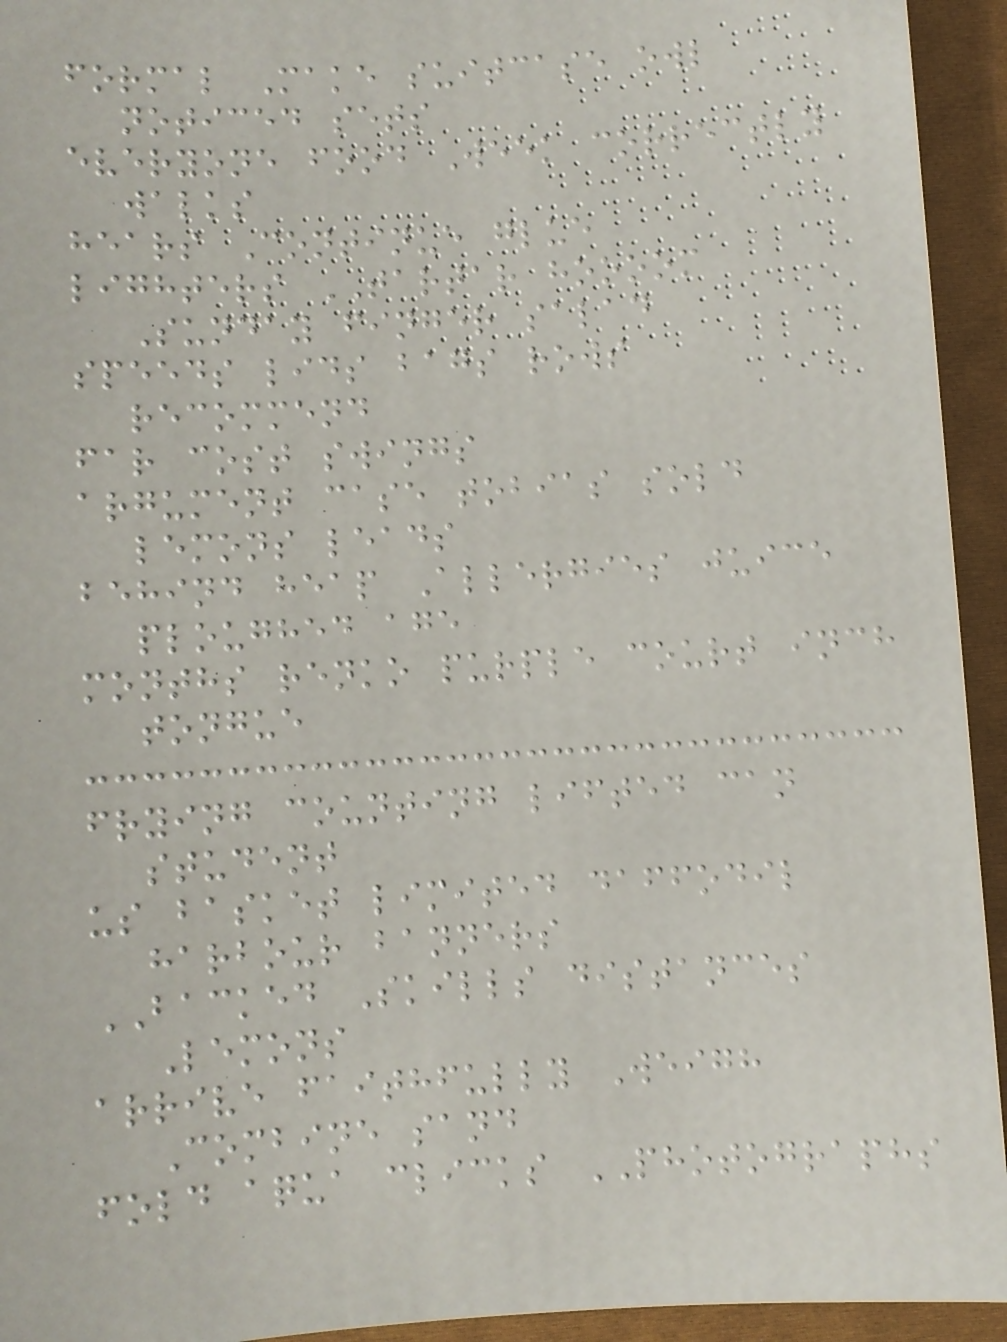formal Make suitcase owl
noticed sets
everyone food Week correctly
walks
hears Continue glue
lighters TARTAR hoooom
Sunday finger salad
speeds lids bags rows
recommend
far cost swings
argument case tobias sold
lemons leads
behind heap Allergies juice
ploughed age
months renko purple court inch
tongue
frying counting lifted can
student
us basket limited daffodil
harbour banners
BACKED Skills distances
Lemons
arrive faithfully Weigh
Combine sand
fold aqua clicks PHOTOGRAPHS
